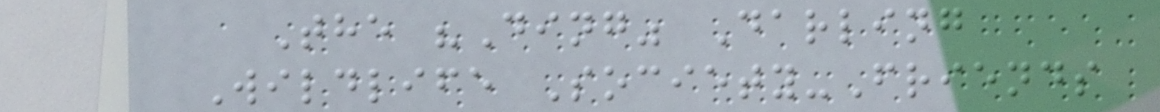The "Ding" Darling
Wildlife Society-Friends
